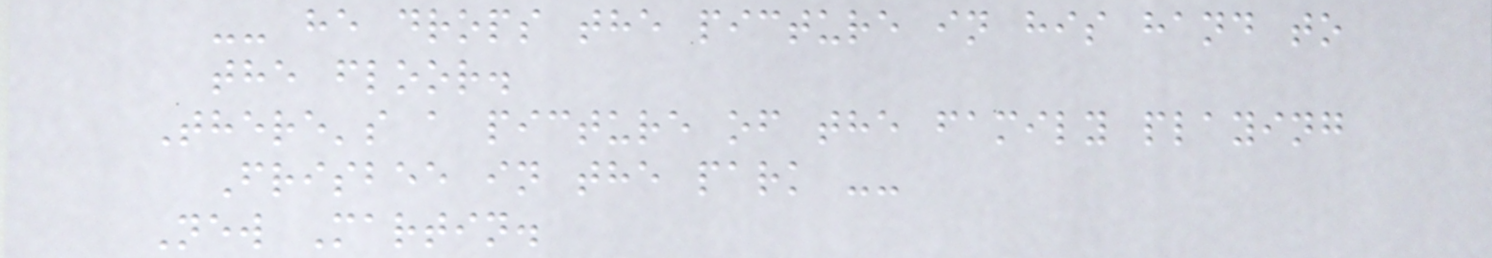-- he drops the picture in his hand to
the floor.
There's a picture of the family playing
Frisbee in the park --
New Martin.
